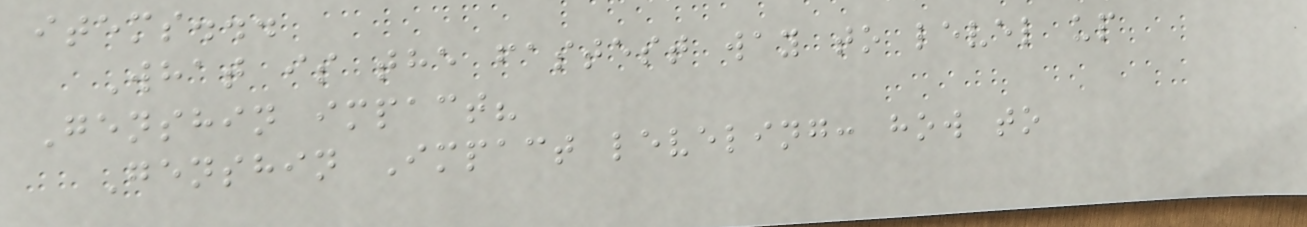items...
What is the fastest way to level up
Genshin impact?
Genshin Impact leveling: how to
